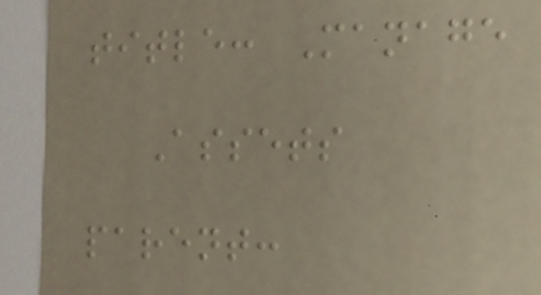title: Manage
Assets
parent:
